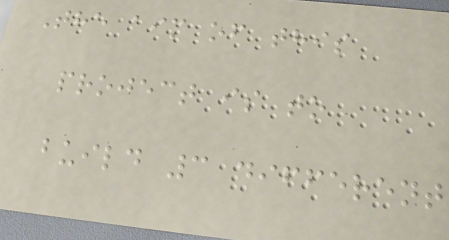The aim of this
project is to
build 3 different
